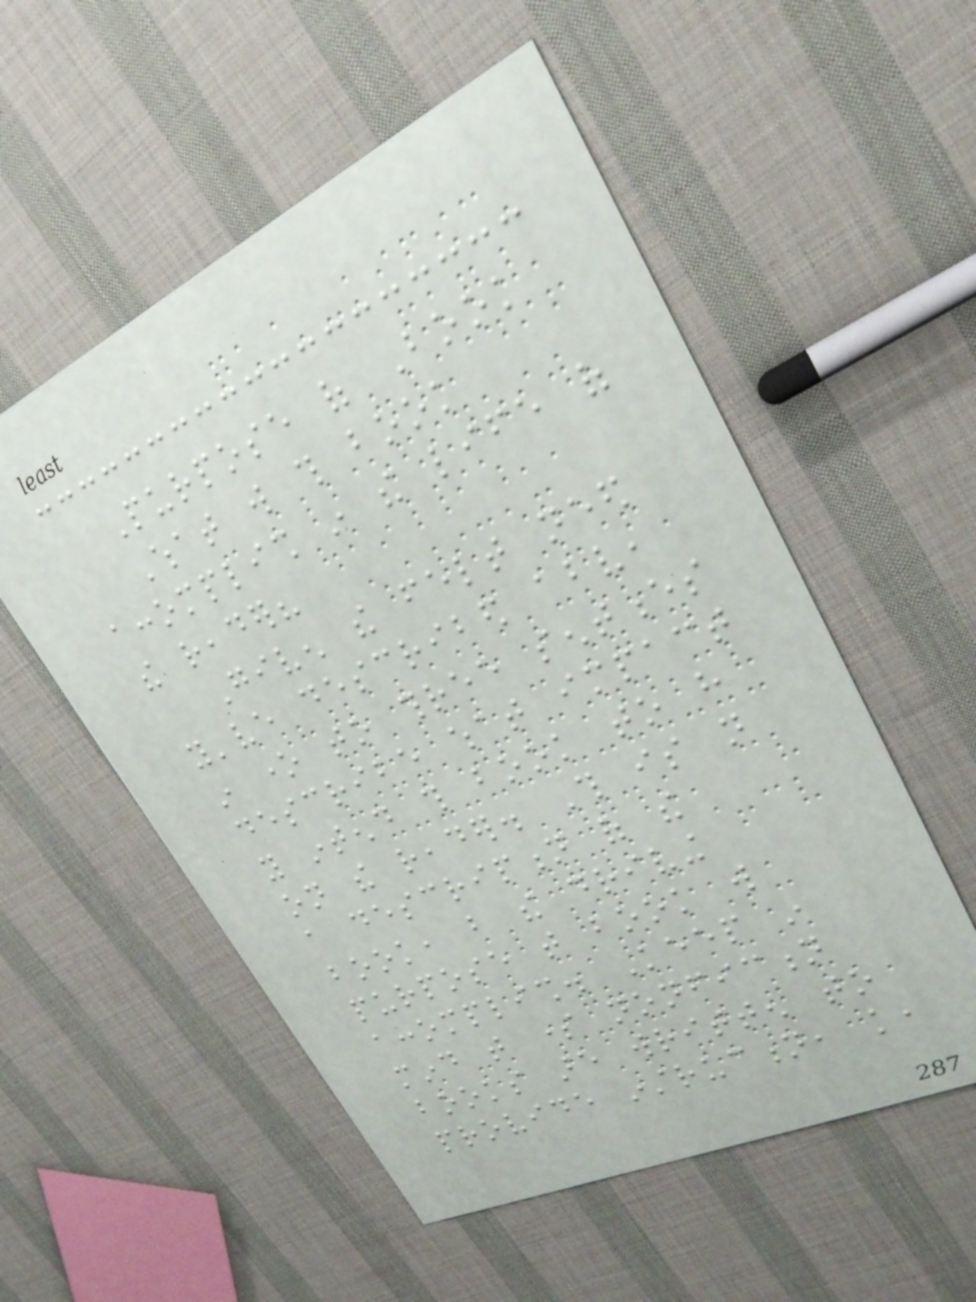Purpose of Book
What will this book
accomplish in the life of
the reader?
Given the felt need
you've described above,
in one to three sentences
describe what impact
you intend this book to have
on the reader. This is not
a description of the
book, but the driving
purpose that book will
accomplish. Keep in
mind that some nonfiction
books are written to
provide instruction, knowledge,
